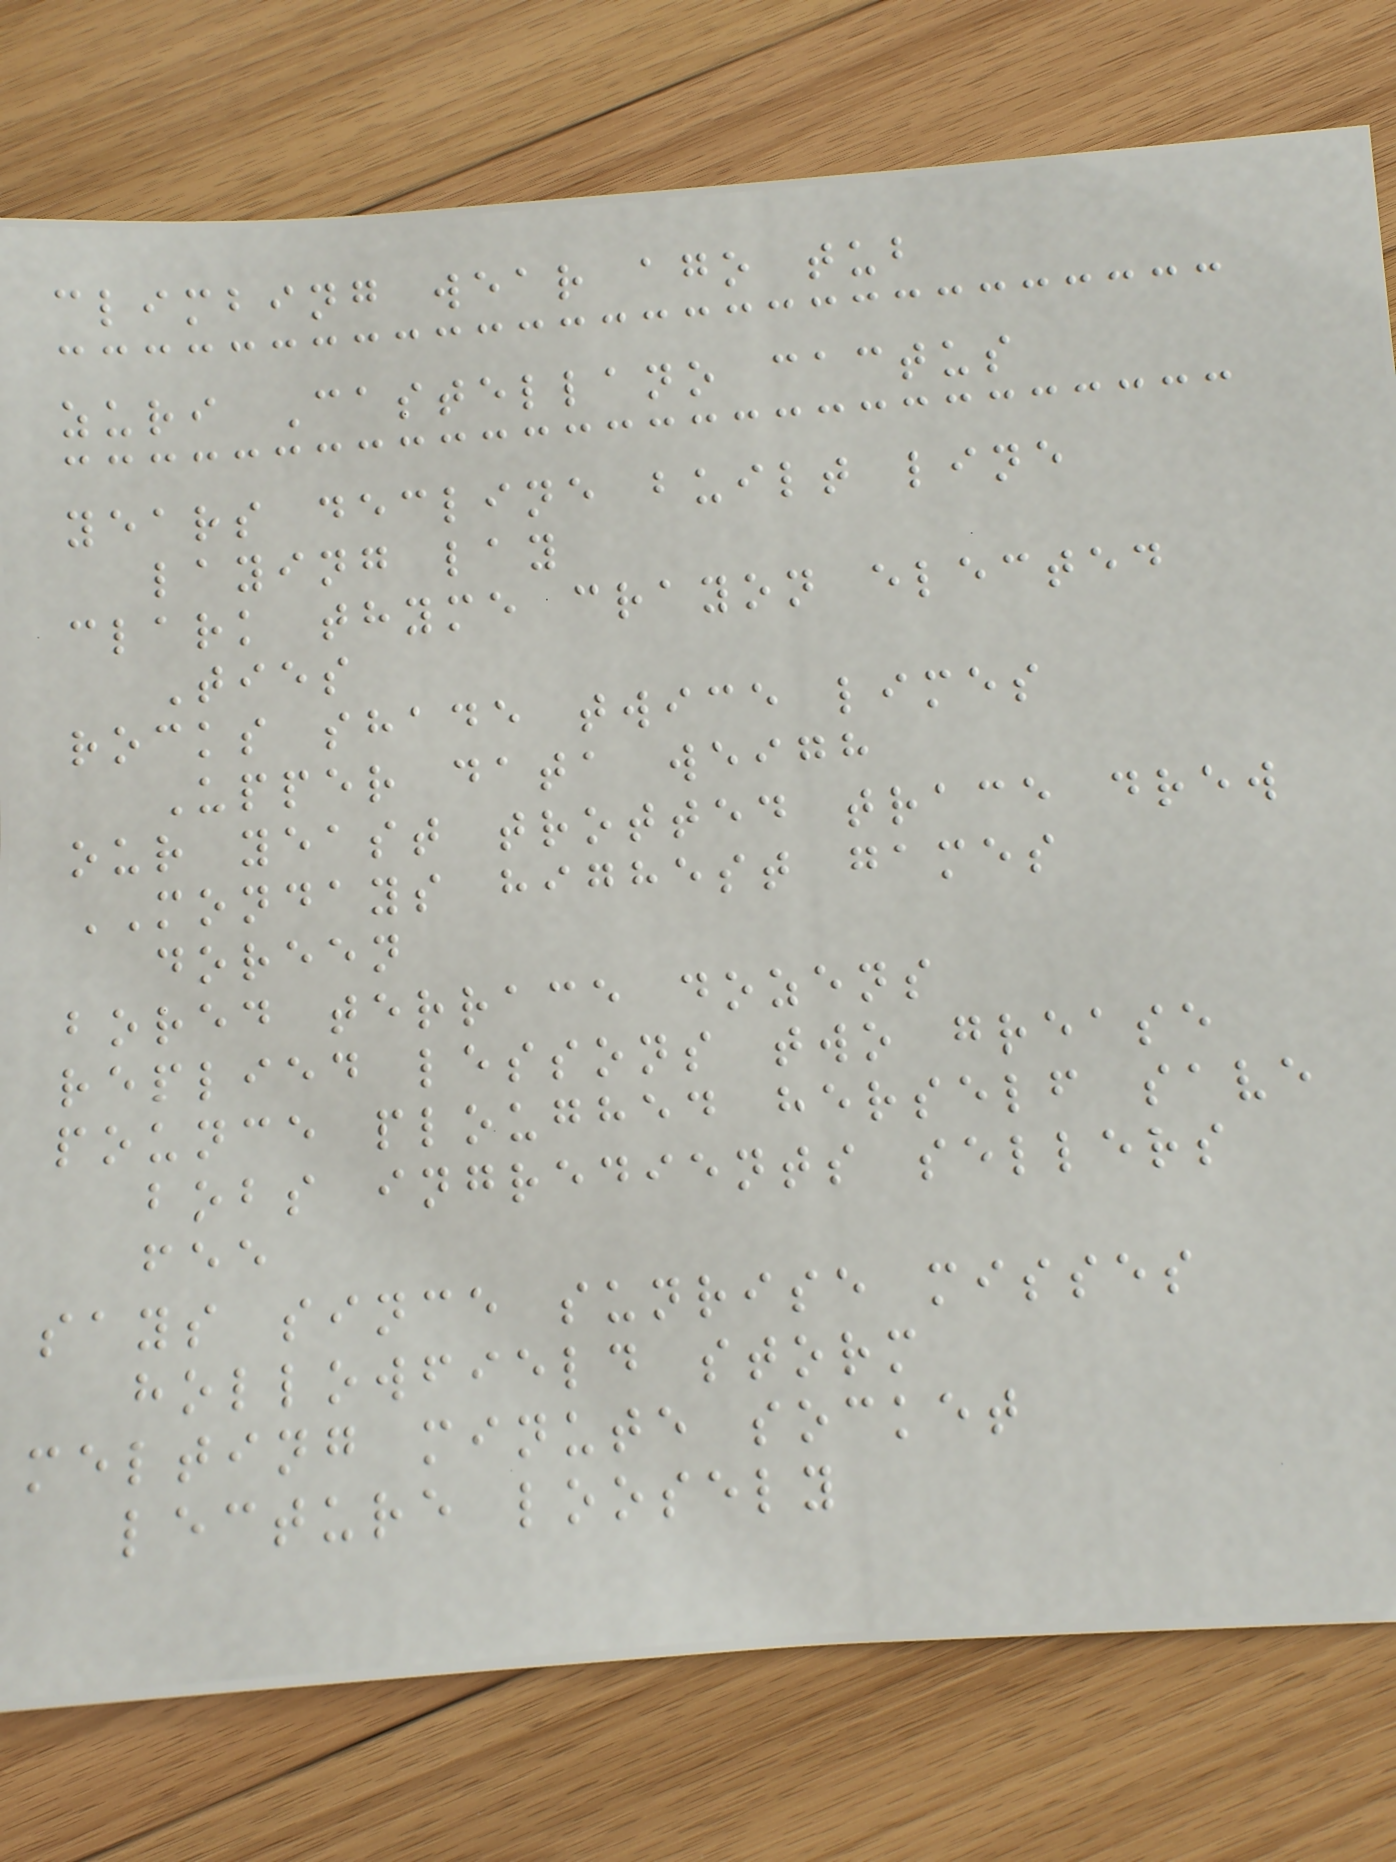climbing wear ago tub
zuri Castellano cactus
years decline built line
laying lay
clark thyme crayon elected
Ties
rocks shade twice limes
Upper data weigh
our yeast trotted trace drew
MONDAYS highest games
doreen
bored terrace dozens
replied lessons two grease
pounce ploughed herself save
bobs ingredients sellers
fee
says since sunrise misses
hollowfield storm
melting minute socket
lecture loosely
